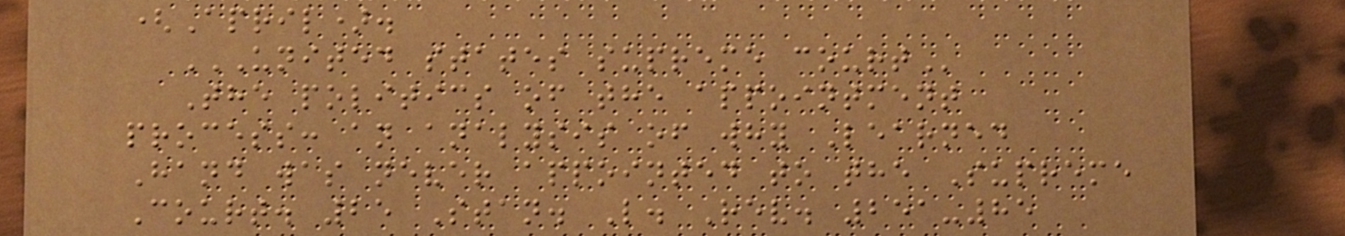(April).
UNITED STATES SUPREME COURT
The politics of the appointment
process: an analysis of why Learned
Hand was never appointed to the Supreme
Court. 25 Stan. L. Rev. 251-85
